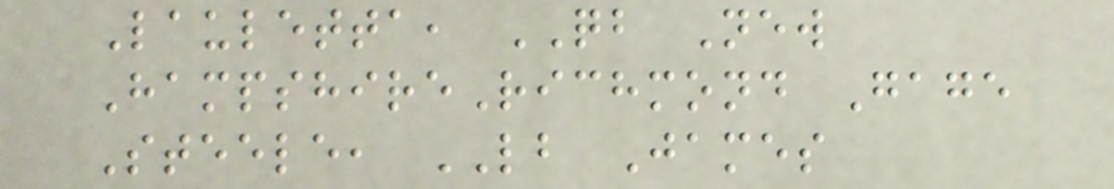Lauletta, QB New
HampshireRichmond Gage
Steele, LB James
